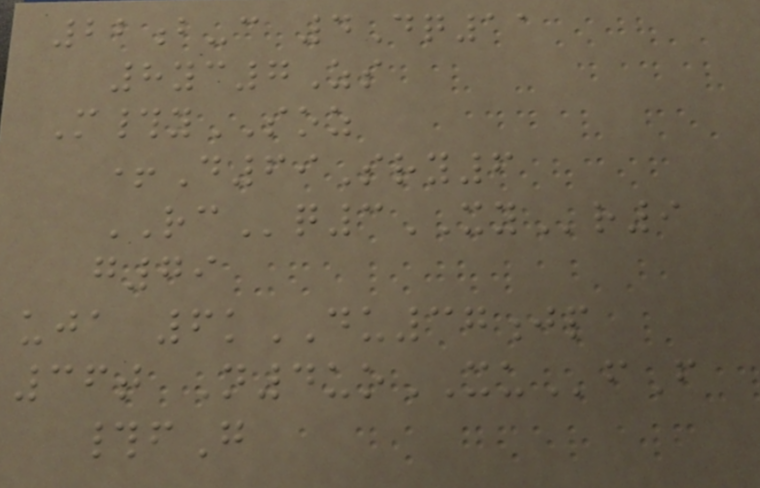22b-c 4Dq11
8yc7Zs
M#ySOZ
+D69Sry6
RCq3XYr9
g79
uja 6kDU37jp
36t N4uoXUfF
#fG
